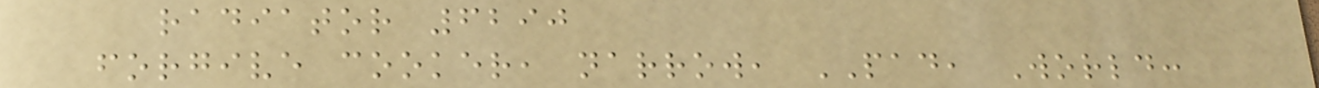radiator 6290
forgive cooker, narrow, PAD, World:
